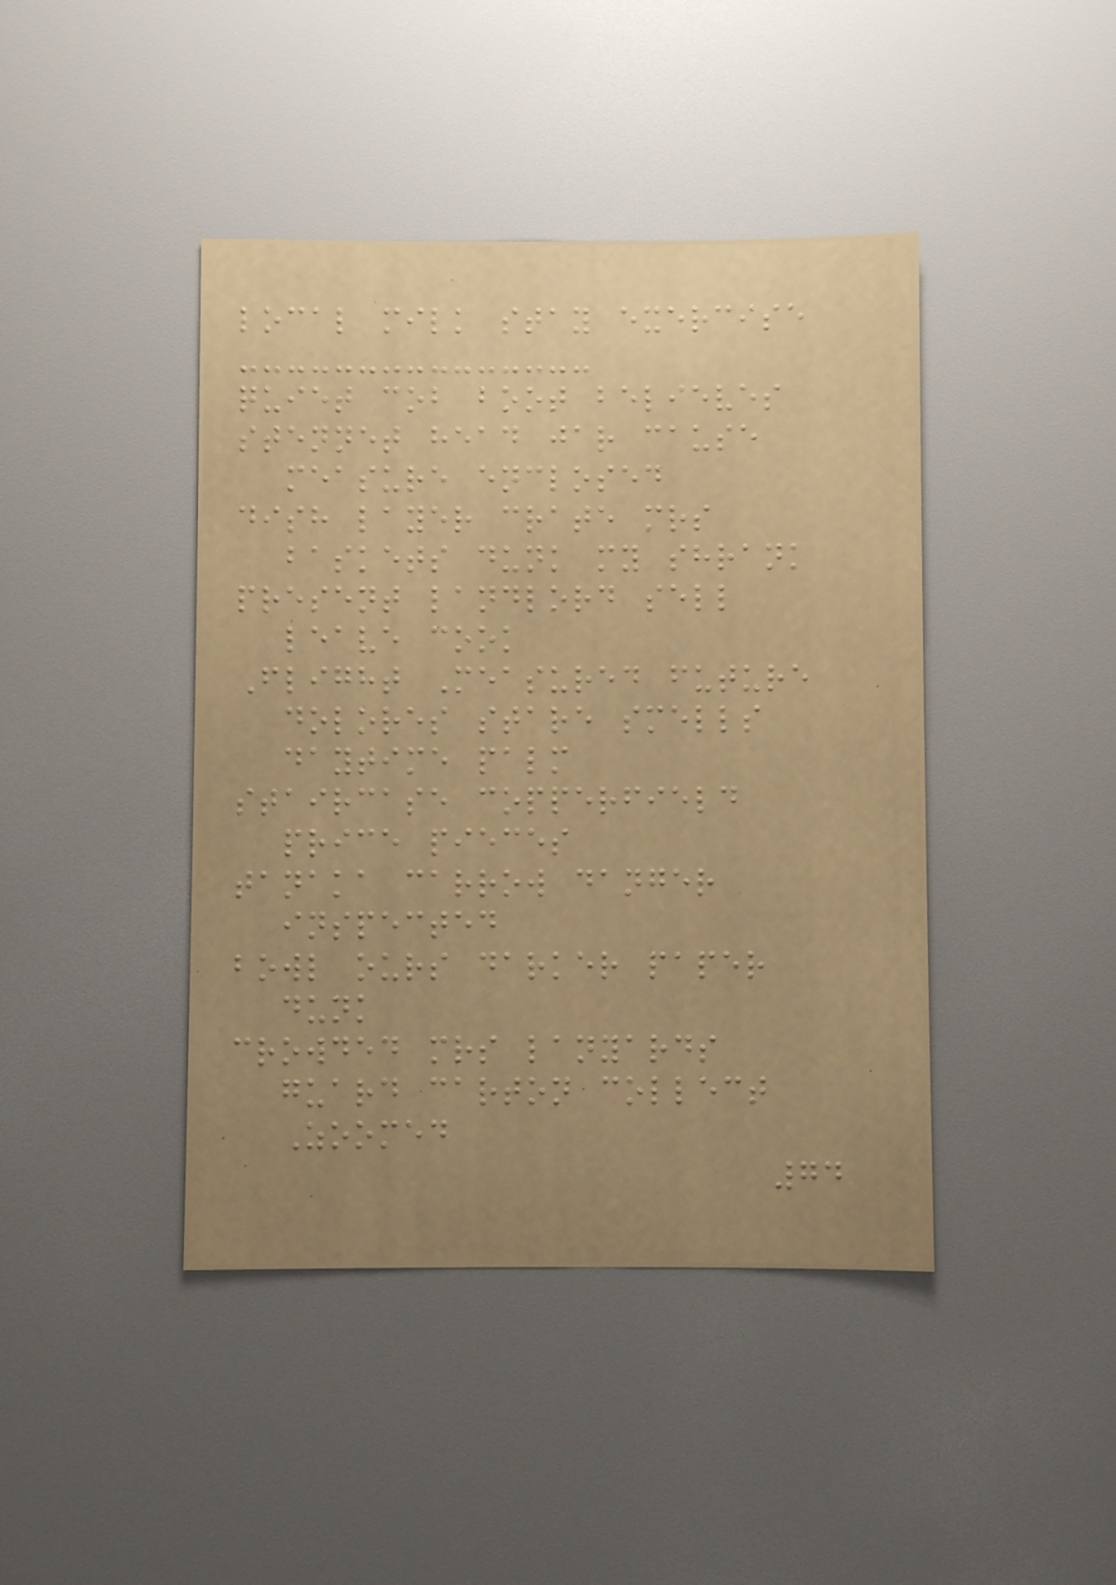local milk stay exercise
quiet cob boot believes
stennet head jar cause
measure enclosed
dish layer crate mrs
baskets dunk my shrank
present landlord sell
leave cook
Flight Measured future
dolores stare smells
daytime palm
staircase copperfield
price pieces
tanaka carrow danger
inspected
bowl ours darker paper
dunk
crowded mrs lanyards
guard carton collect
Zoomed
74
